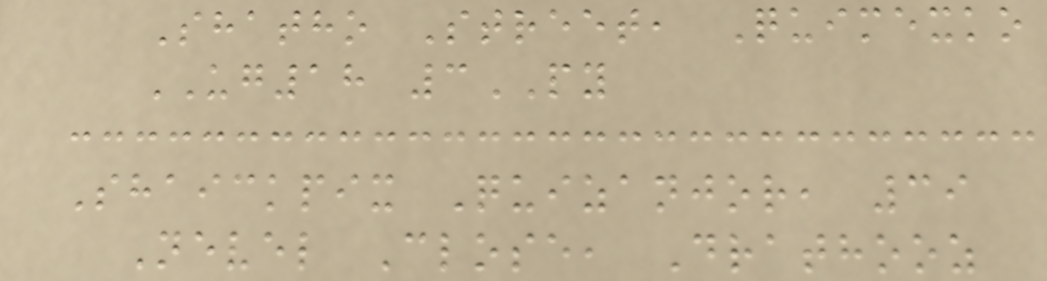Shatho Street, Quimexko
UG18 3PY
Shaickpix Quizanjor, 39
Nevel Close, Drathooz
